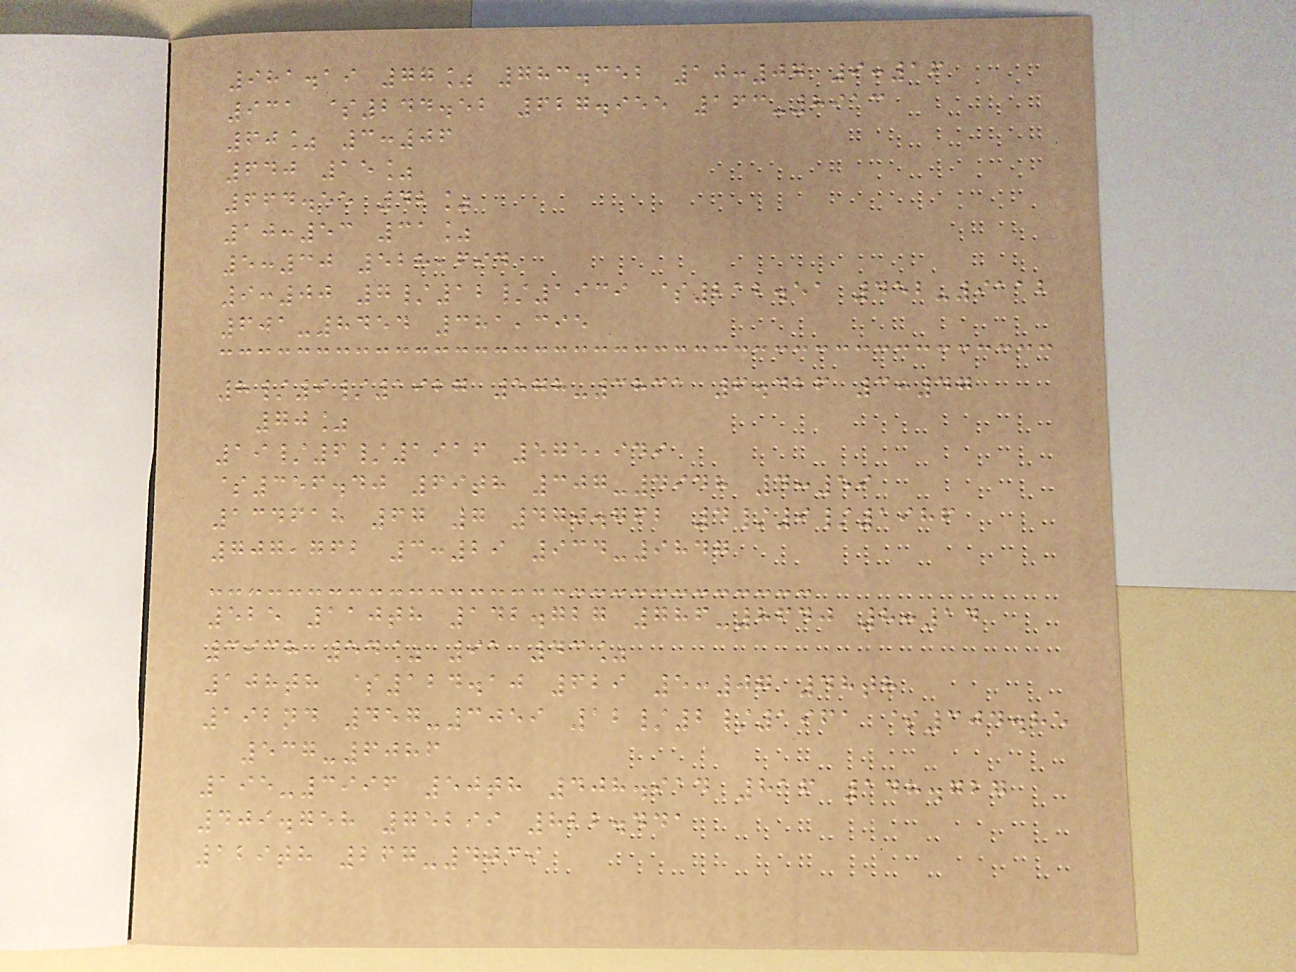981.19 77% 783.352 10:07 9:16
931 $244.52 627.955 163-8913
60% 3:06
640 15%
664.55 42%
10:53 31%
5:30 528,694
9:00 7/12/1939 $212.51 452-9112
601-8454 381,395
8/9/1927 578-3831 6.426 3:47
70%
19/6/1916 575,949
$356.40 69th 307-4948 4:59
134618 67 7 470.762 4/9/1986
707,762 3:29 934-9847
525 110th 142.727 786-8640 8:14
3938 54% 91 43%
108th $124.10 629 5:07 48th
192nd 457-3059 12/2/1961 $304.85
537-6086
195-3996 50th 408.914 816 148.727
409.758 75299 822.441
129th 267-4039
